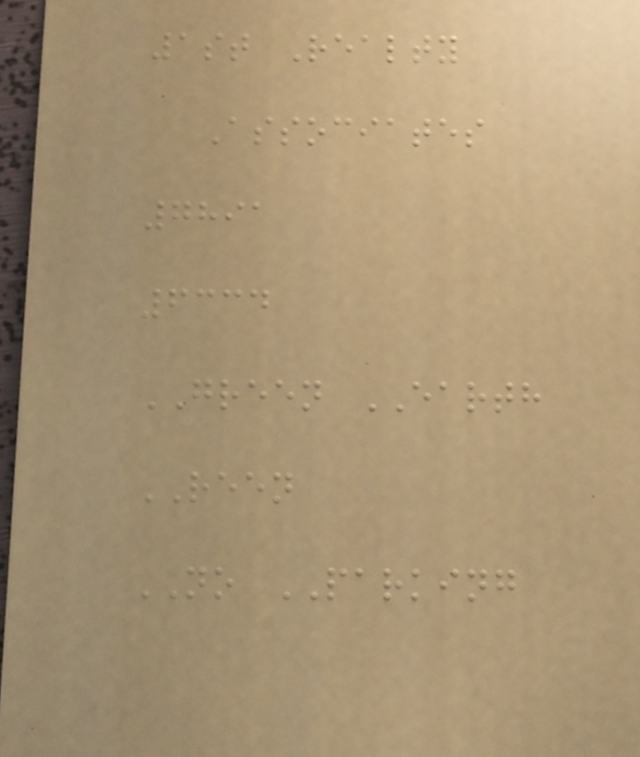1st Realty
Associates
7891
6334
GREEN EARTH
REEN
NO PARKING
